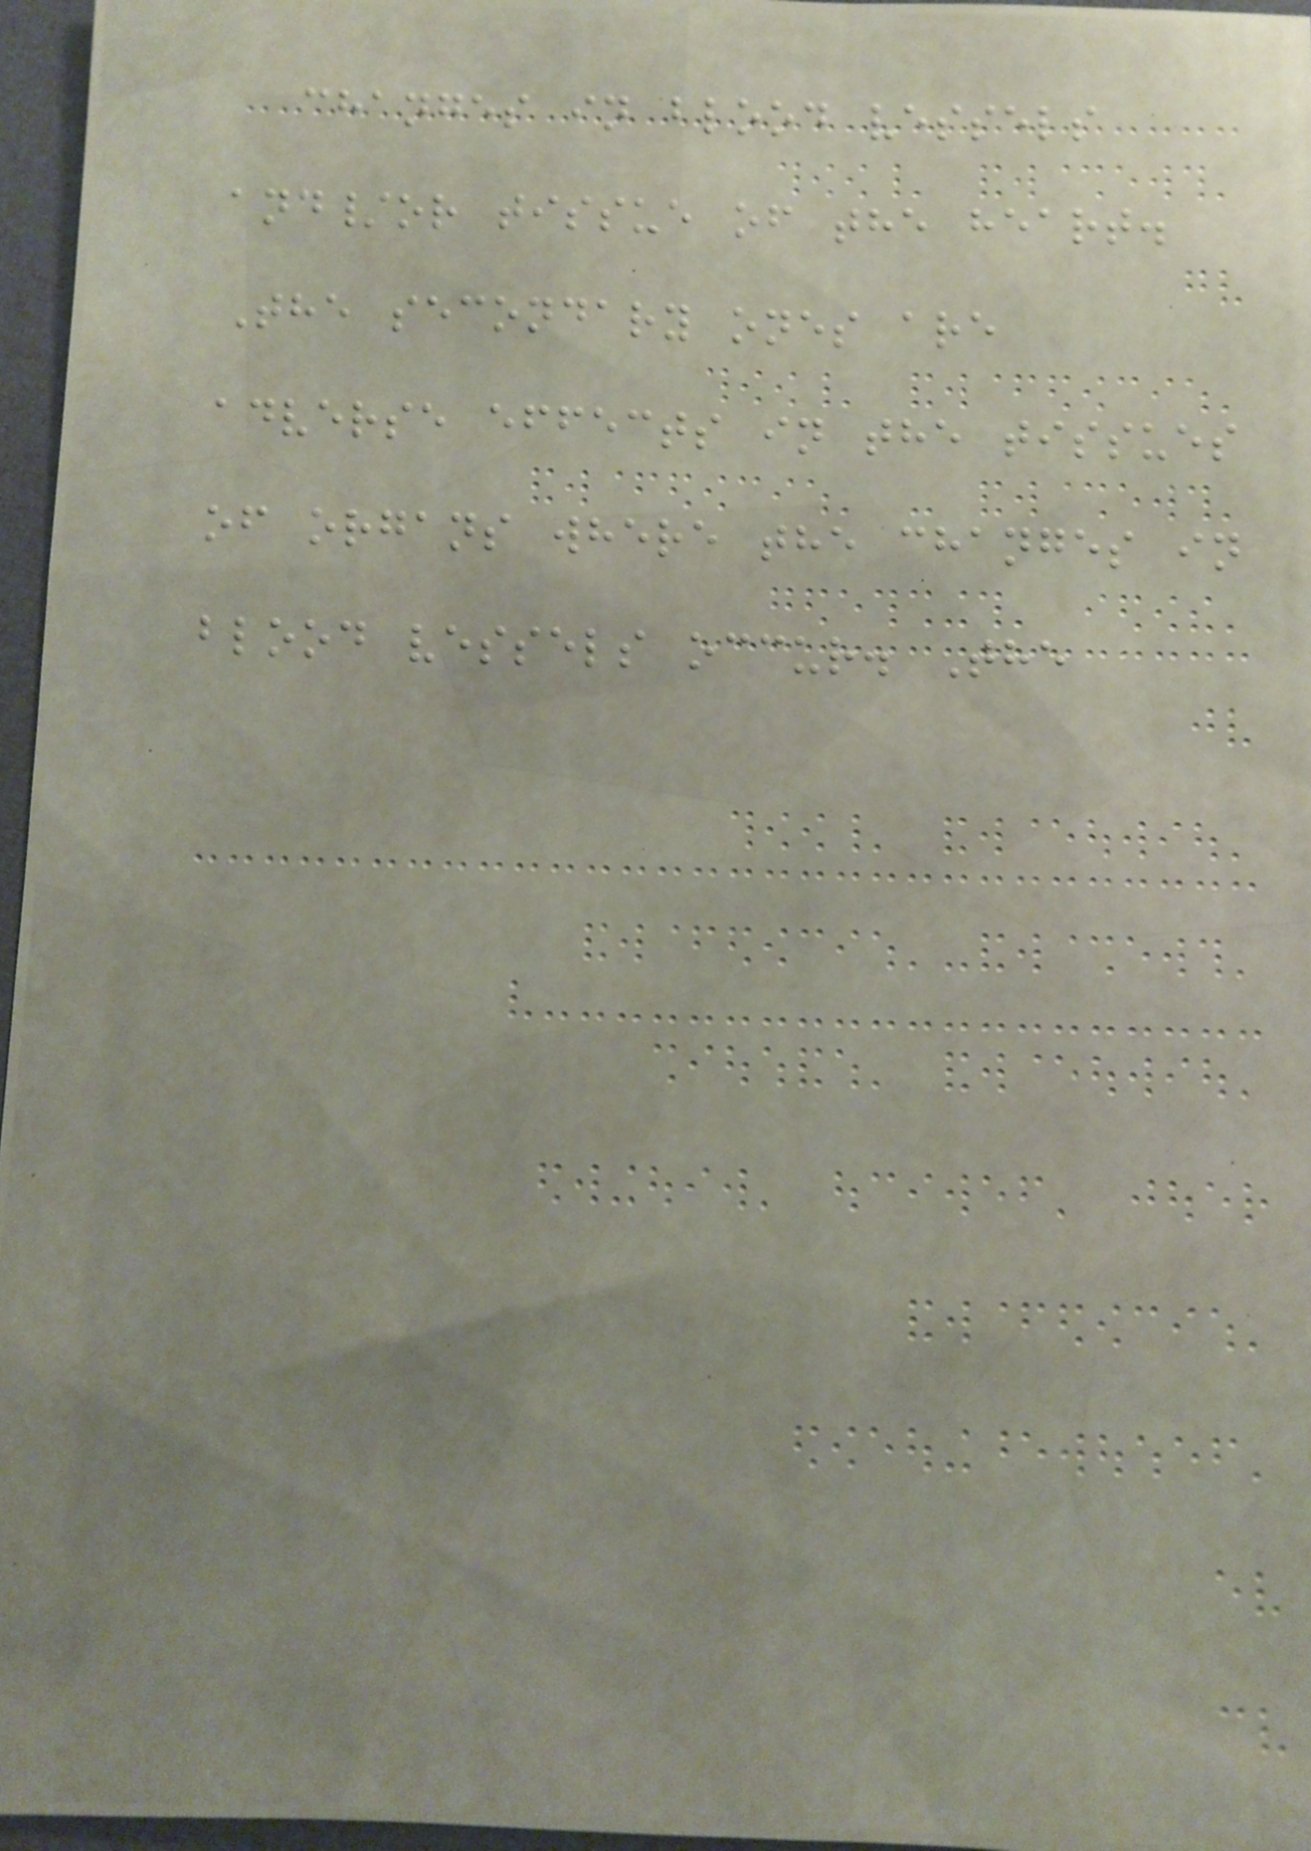changes in blood vessels
and/or tissue of the heart.
The secondary ones are
adverse effects in the tissues
of organs where the changes in
blood vessels occur. The
